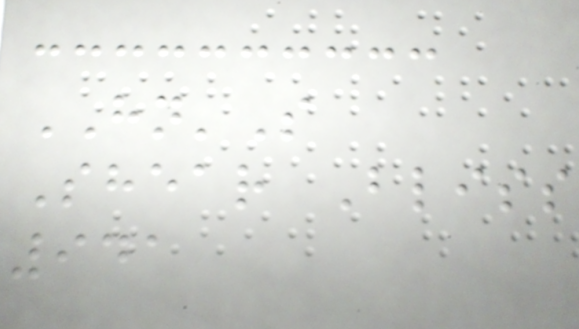HN'S
Shear Bliss
941
